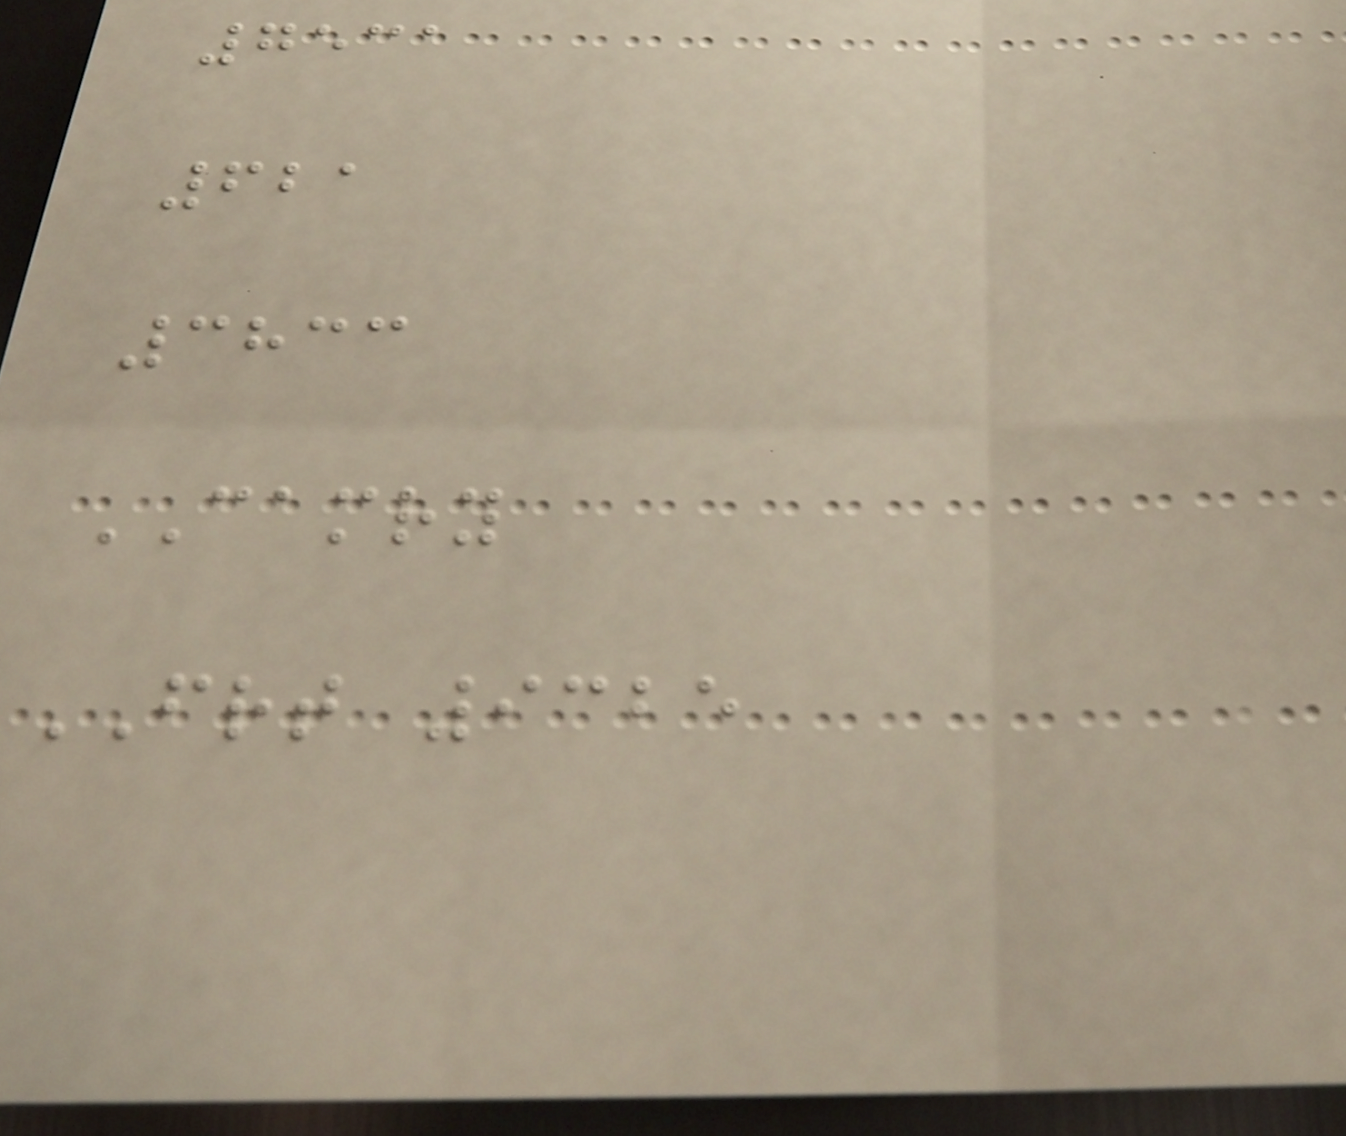7531
621
3833
CAMRY
FRT 9325
